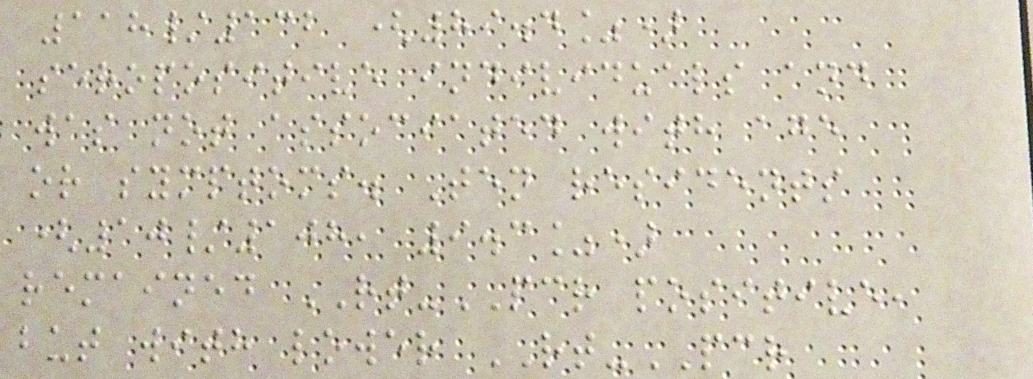118/132 (89.4%)
seropositive individuals and
was not associated with age
or symptoms. Ten residents
(10/108, 9.3%)
remained RT-PCR positive,
but with lower RT-PCR
